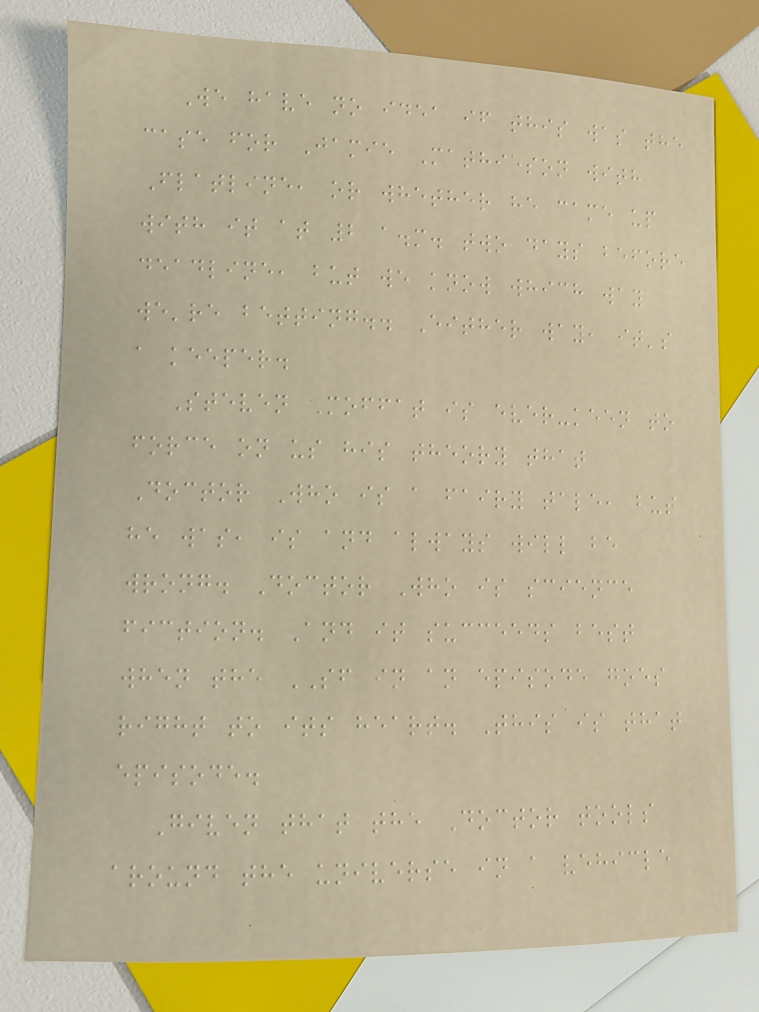We have no idea if this was the
case for Jamie Mathieson with
Flatline, or whether he came up
with it at 2 a.m. two days before
deadline, but we know which way
we're betting.. Either way, it's
a keeper.
Steven Moffat is ever-keen to
force on us his theory that
Doctor Who is a fairy tale, but
he was, is and always will be
wrong. Doctor Who is science
fiction. And it succeeds best
when the SF in an episode goes
right to its heart. This is that
episode.
Given that the Doctor tools
around the universe in a vehicle
